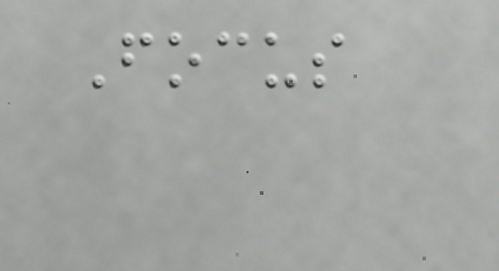Focus
